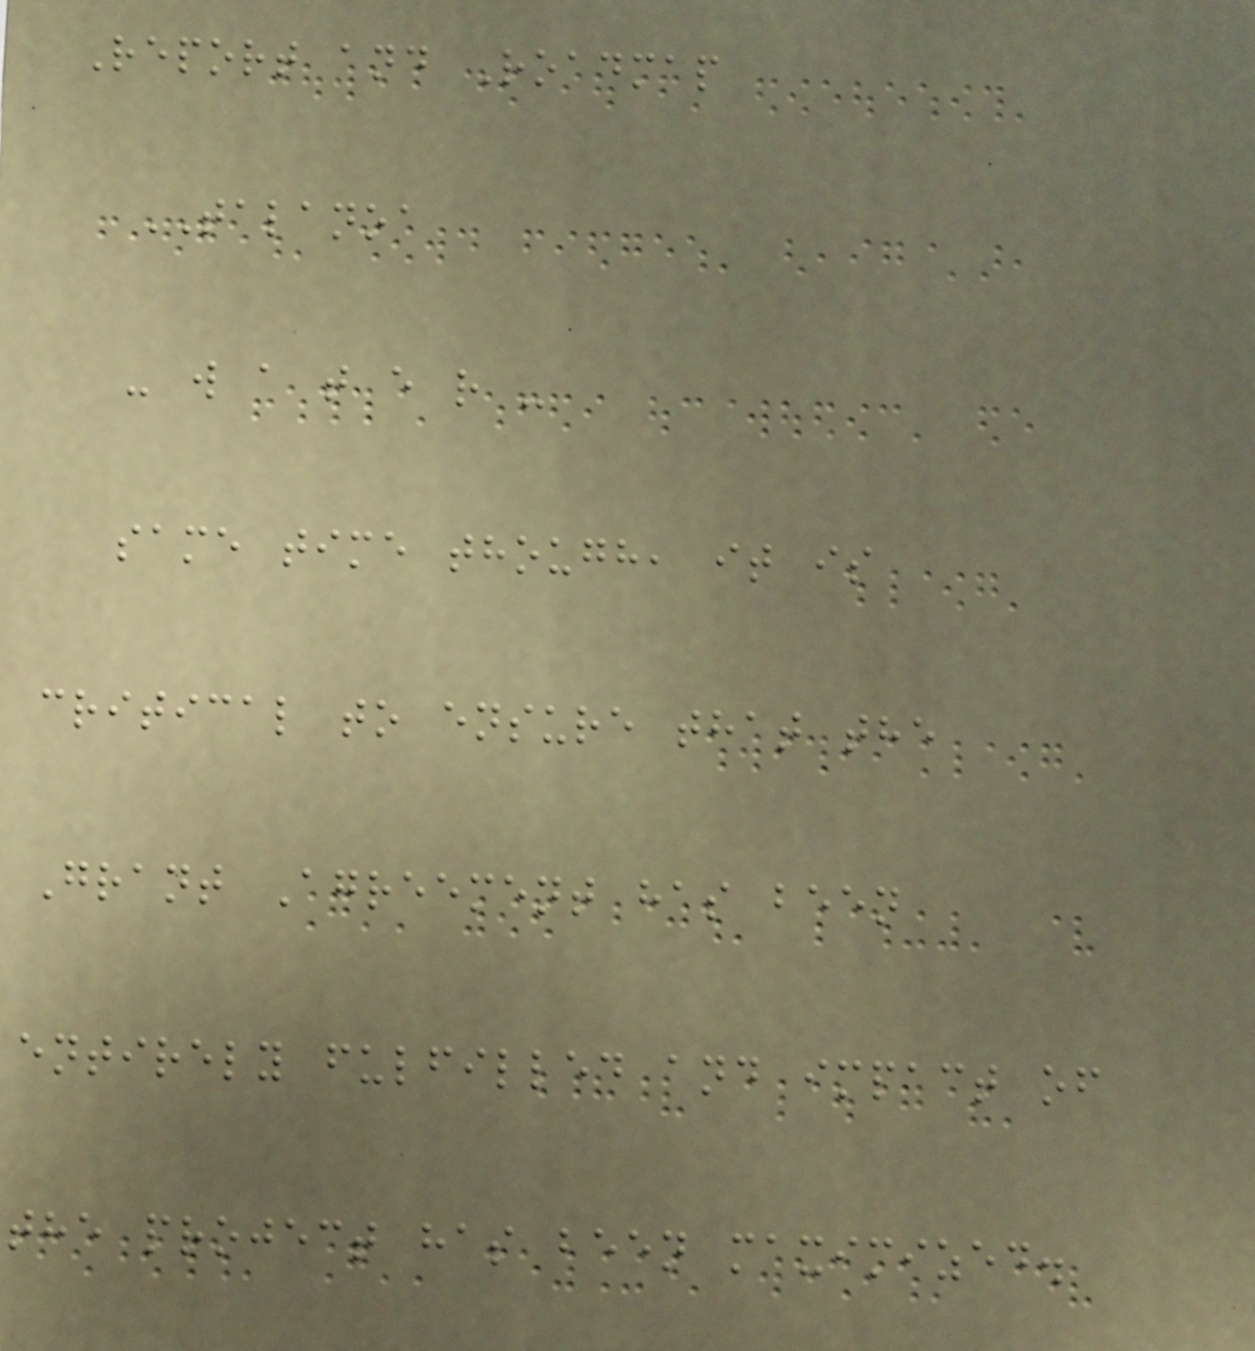Report and Roadmap
TALANOA
- w a t e r -
same time though, it is
critical to ensure that the
Grant Agreement has been
entirely fulfilled and impact of
the project has been maximized.
